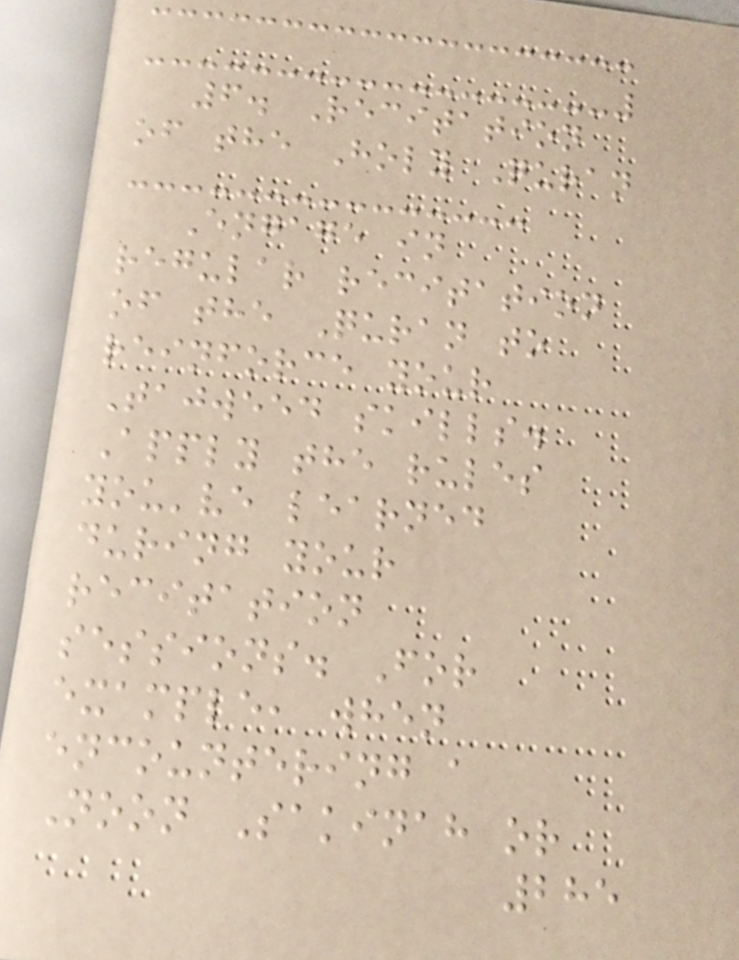6. Recitation
of the Holy Quran
Engage in
regular recitation
of the Quran to
reinforce your
Tajweed skills.
Apply the rules
you've learned
during your
recitation
sessions. For
example, when
encountering a
Noon Sakinah or
285
